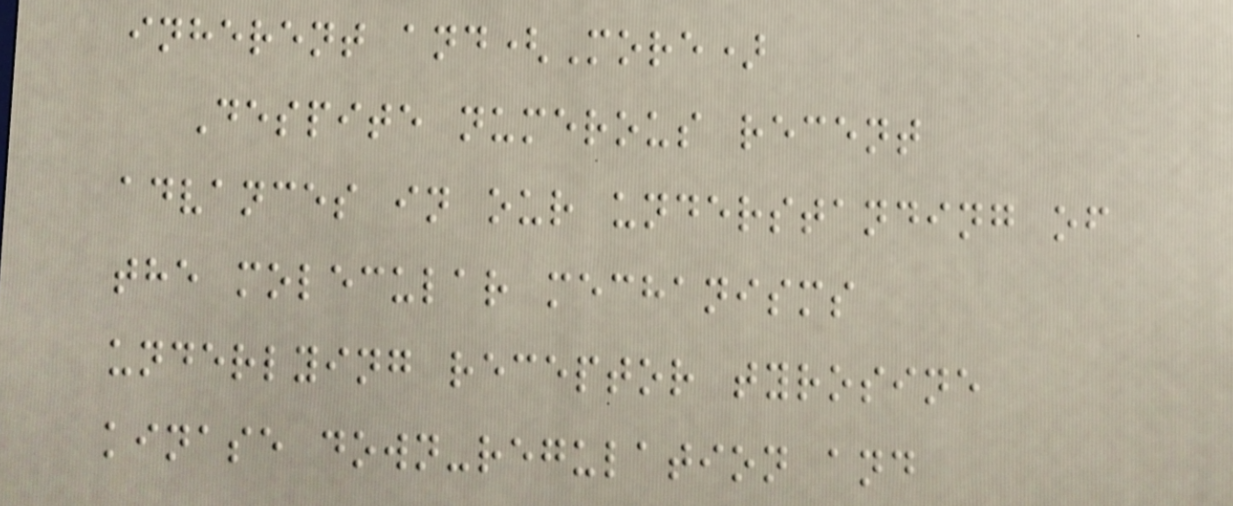inherent and(More)
Despite numerous recent
advances in our understanding of
the molecular mechanisms
underlying receptor tyrosine
kinase down-regulation and
